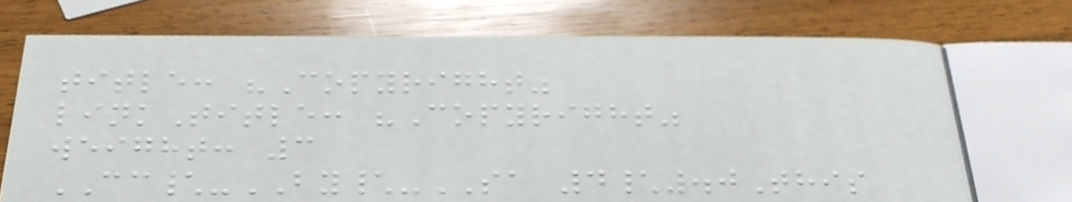title: "Copyright"
linkTitle: "Copyright"
weight: 3
CC\-BY\-SA 4\.0This
